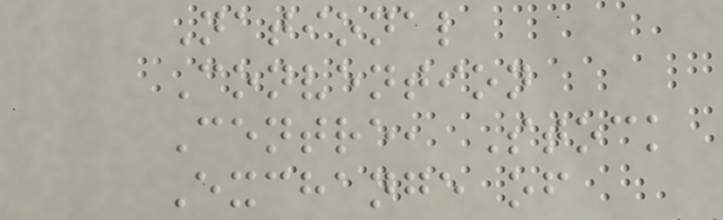National
Convention
Centre, Stock
Exchange of
